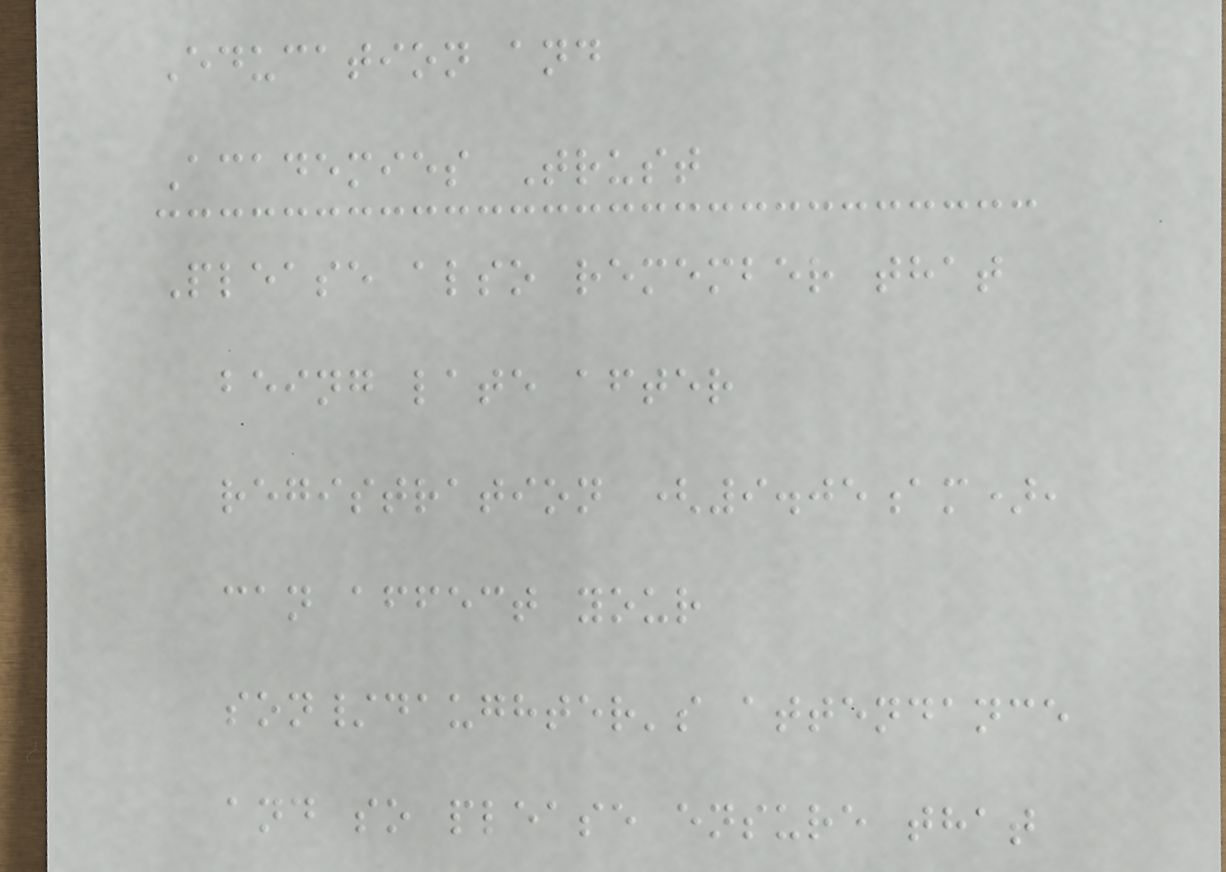Education and
Academies Trust
Please also remember that
being late after
registration (9.05am),
can affect your
son/daughter's attendance
and so please ensure that
